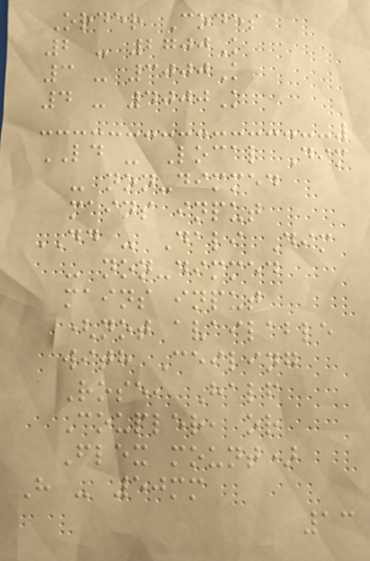Order Codes
2 - 2700K
3 - 3000K
4 - 4000K
LD - Local Dim
- non-dimmed
mains input
DD - Dali Dim
- non-dimmed
mains input
(not available
with Ceiling
Rose, Half
Coupler, or
Flex mount)
H - 50mm
13
